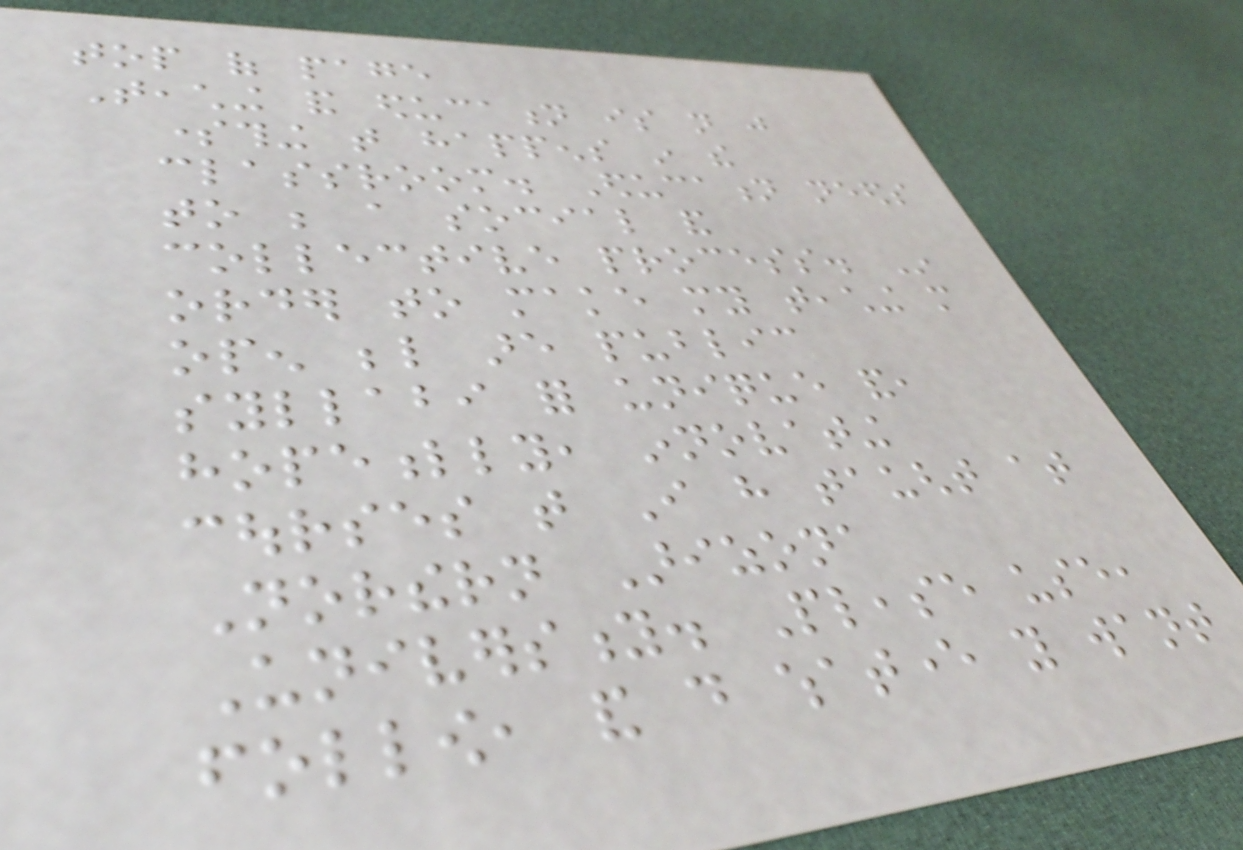top of page
Teaching and education is not just
something that happens in the
classroom. Education needs
to be a social and
collective process. In
order to make my teaching more
open below are public
syllabi for unique and,
hopefully, innovating
courses that I have taught at
Northern Arizona
University. Please use,
follow, and do whatever you want
